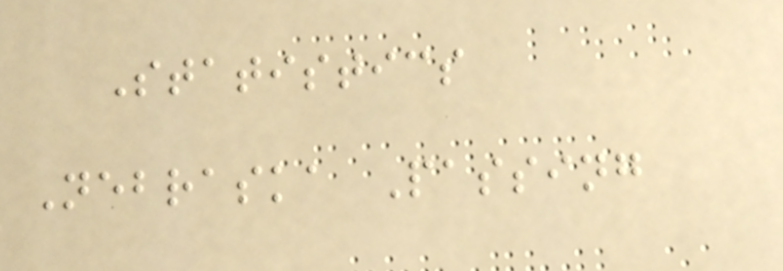Statistics
Nebraska Passing
